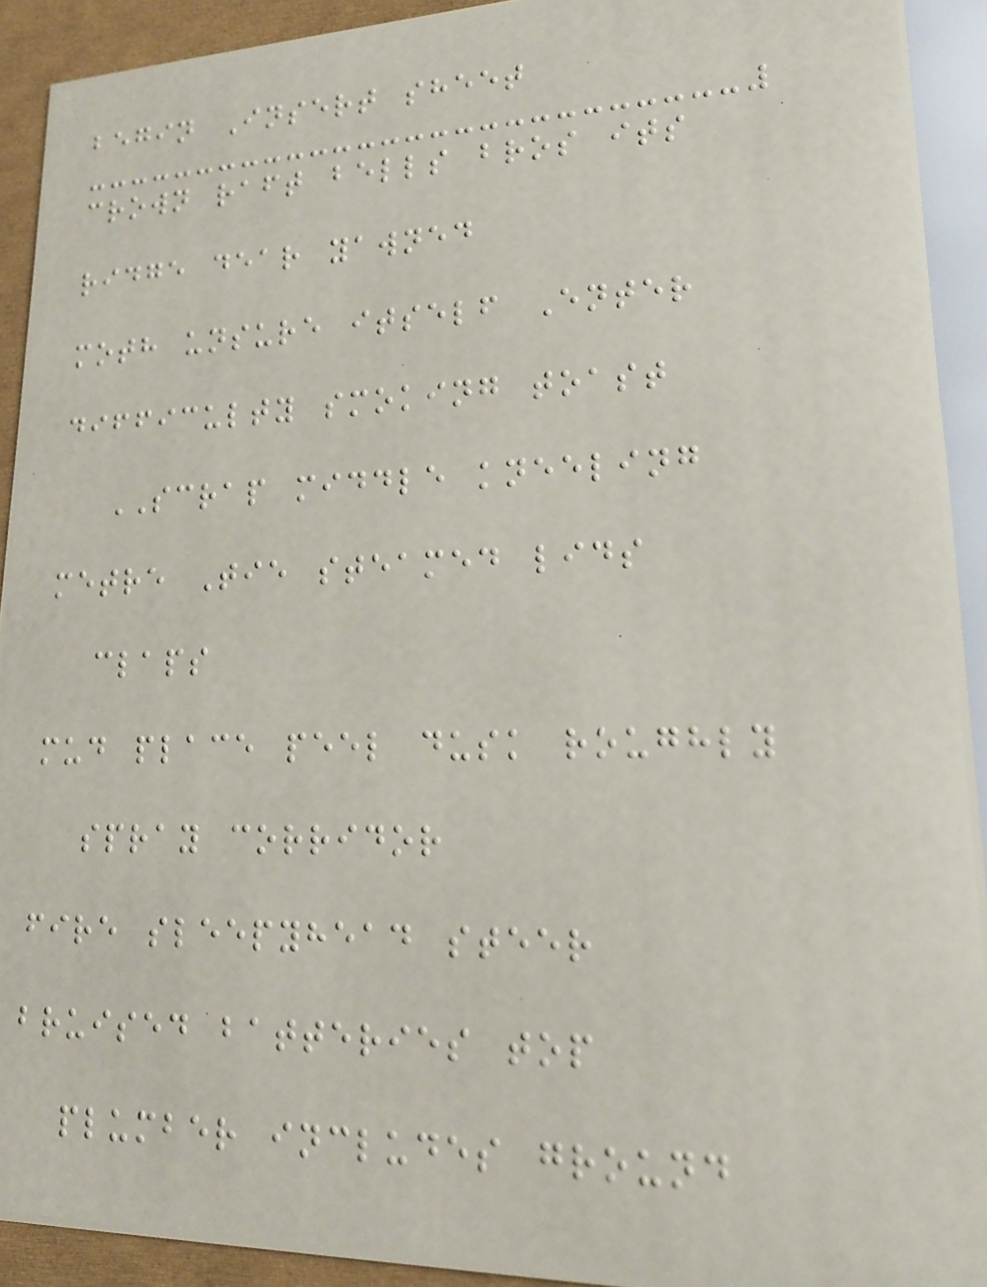begin Insert sheet
crown raft bells bros its
ridge dear yawned
moth unsure itself Enter
difficulty smoking toast
SCRAP middle kneeling
metre Tie steamed lids
claps
mud place peel dusk roughly
spray corridor
fire sleepyhead steer
bruised batteries top
plumber includes ground
